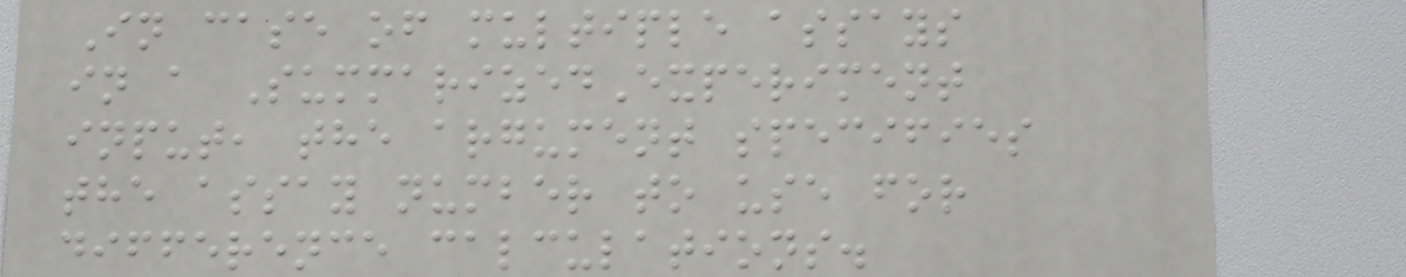In case of multiple assays
in a SummarizedExperiment
input, the argument specifies
the assay number to use for
difference calculations.
